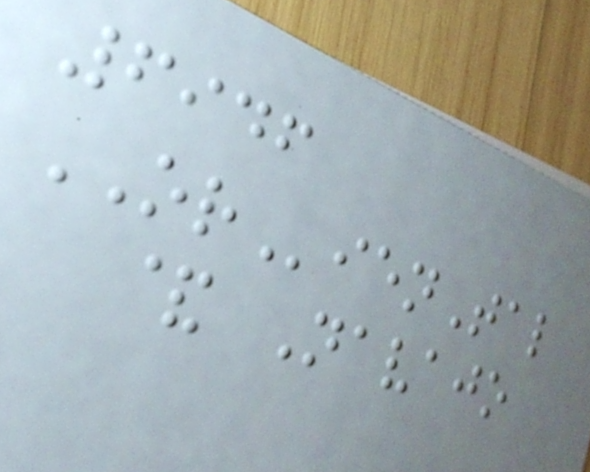6946
ORienTal
& Navajo
